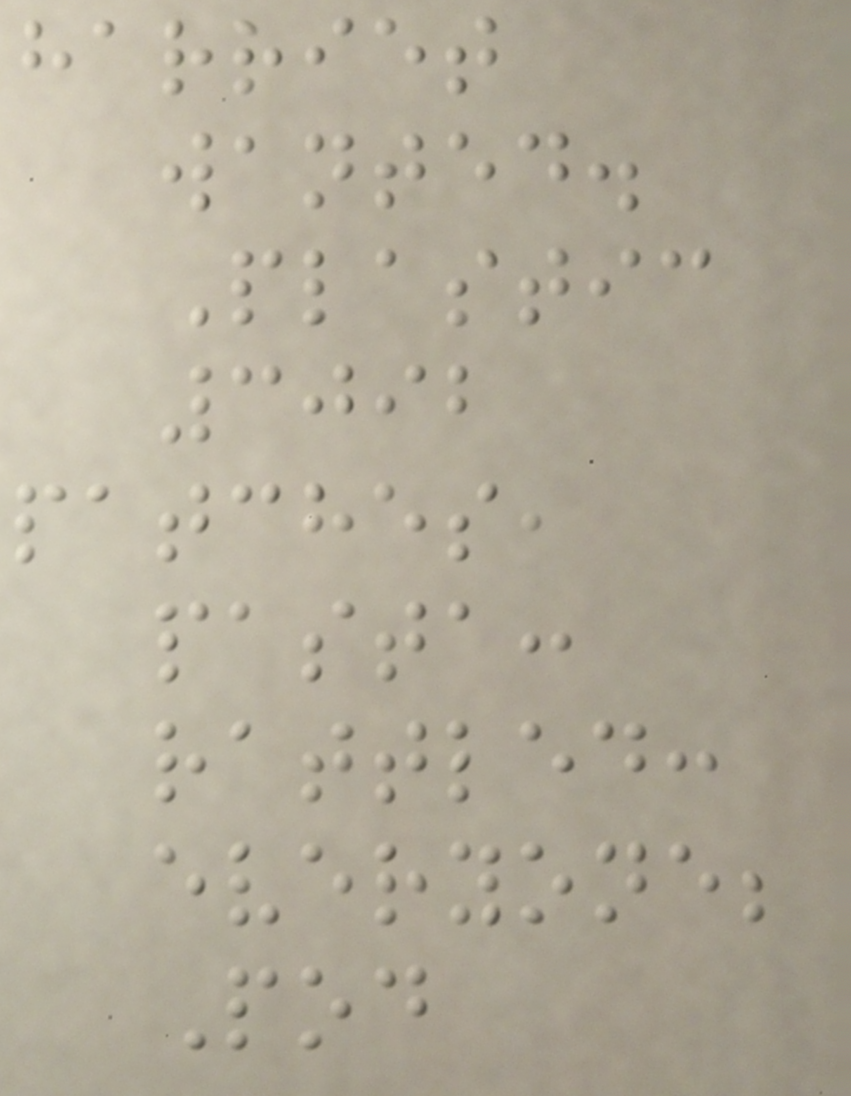harriet
wanted.
Plastic
3092
patches,
pasta:
rattled:
everyone;
Pod
